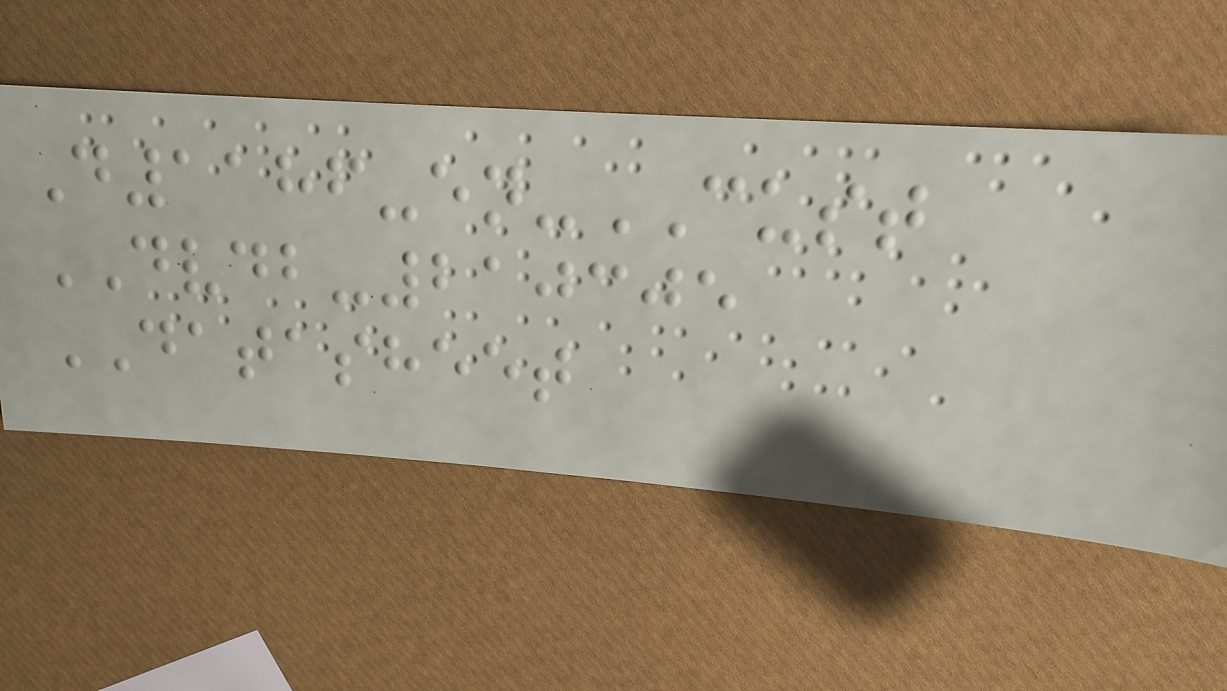D1186-en-CUST
DVDB-210305
DATASHEET
